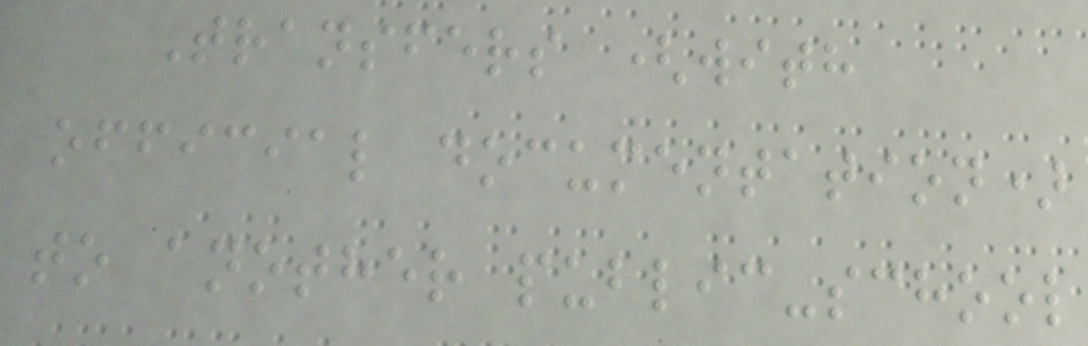Transfers (with
official documentation)
to another public-school
